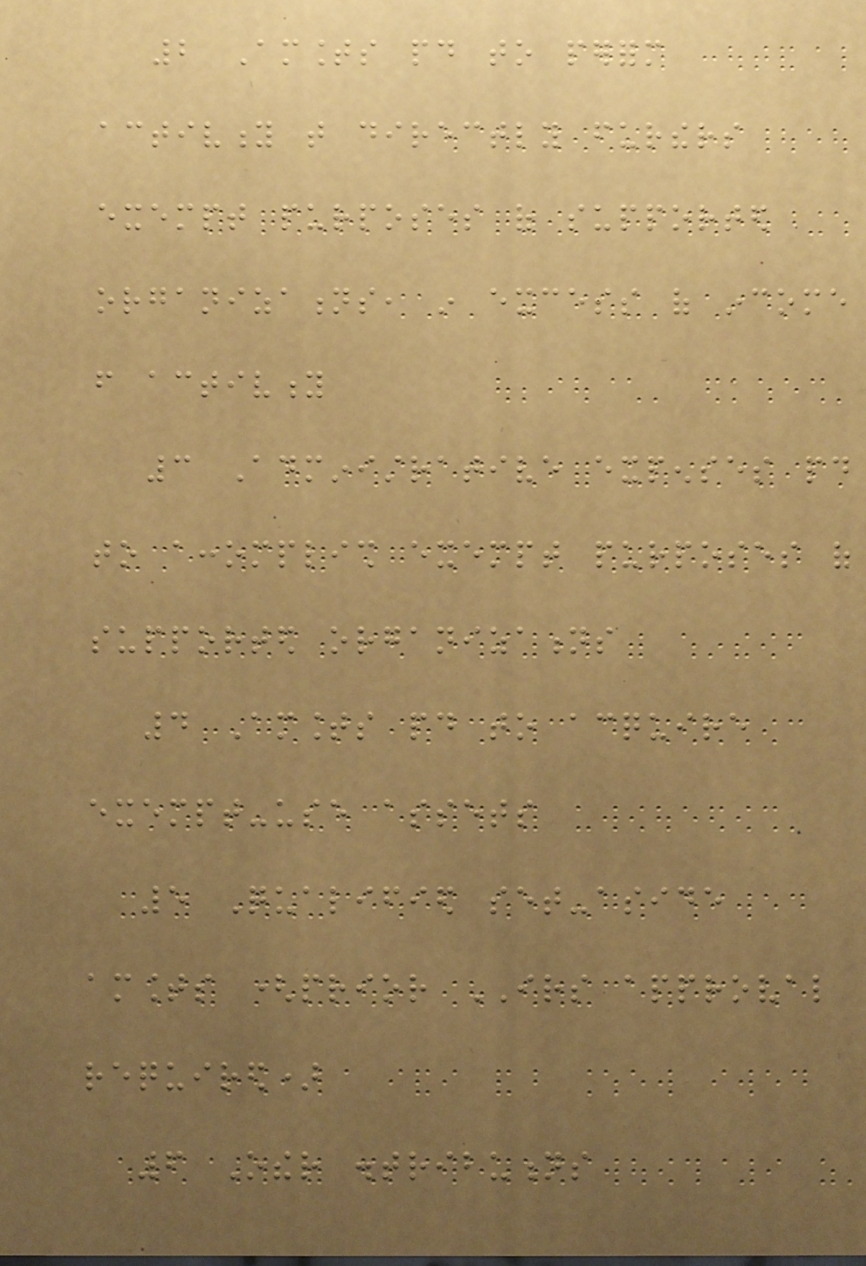2 Amounts paid to perform
activity that directly furthers
exempt purposes of supported
organizations, in excess of income
from activity
3 Administrative expenses paid
to accomplish exempt purposes of
supported organizations
4 Amounts paid to acquire
exempt-use assets
5 Qualified set-aside
amounts (prior IRS approval
required)
6 Other distributions
